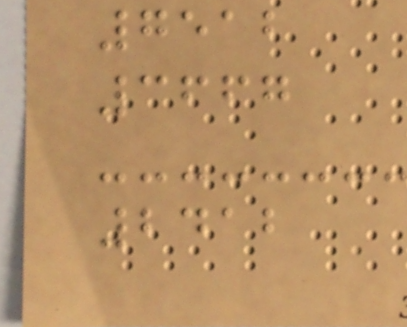7512
3667
2412
